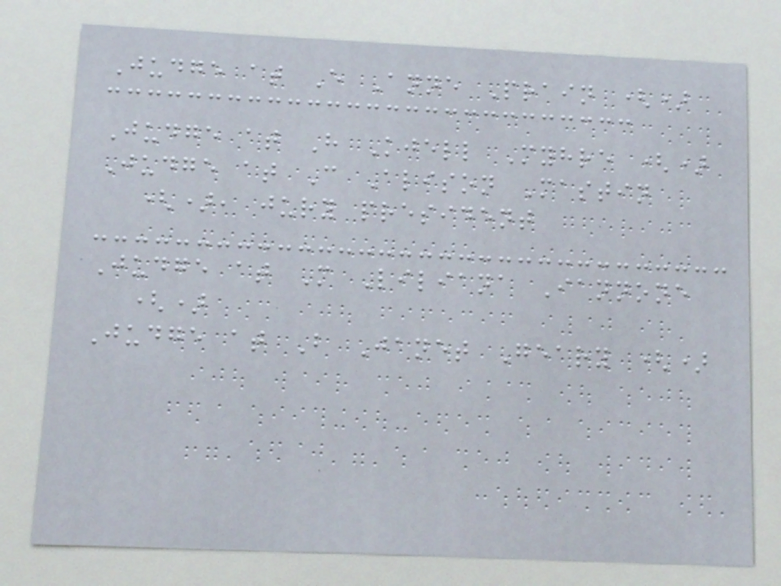Judge at E Anne Prain ()
Judge at H Kjell Myhre ()
Judge at C Alison Mastin
(), jury president
Judge at M Liliana Iannone
()
Judge at B Janet Geary ()
